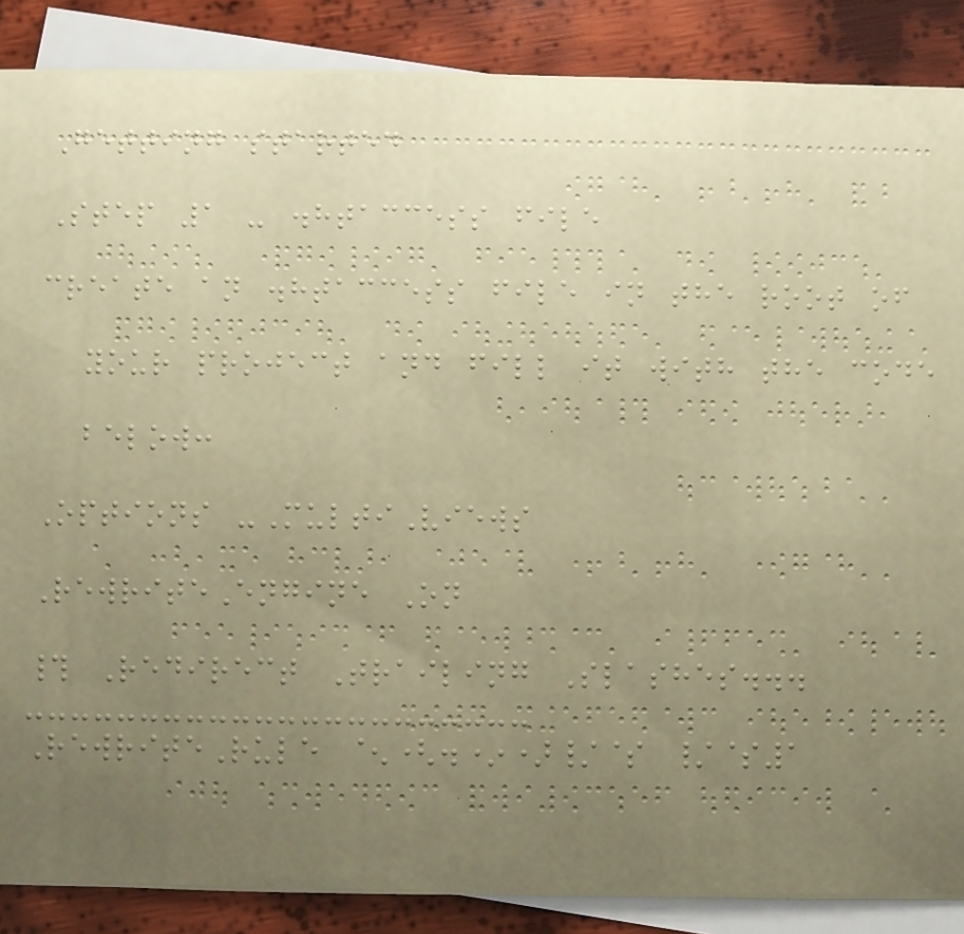Getting started
Step 1 - .htaccess file
create an .htaccess file in the root of
your project and fill it with the code
below:
Options -MultiViews
RewriteEngine On
# Redirect Trailing Slashes...
RewriteRule ^(.*)/$ /$1
